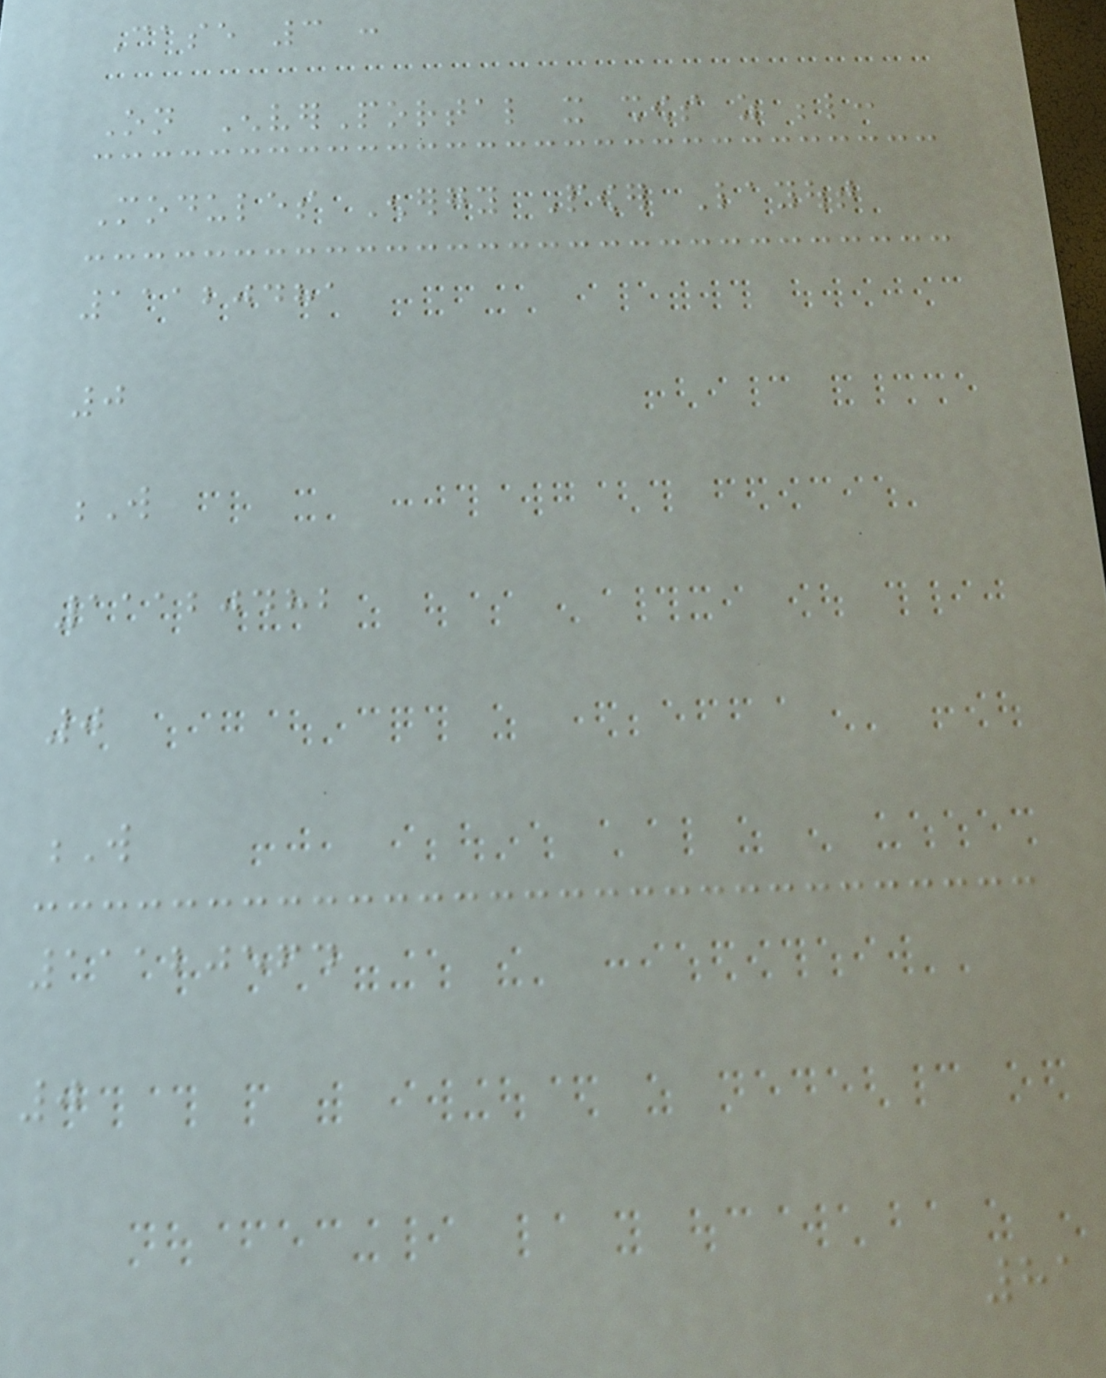Case 3 :
On EnverPortal it shows as below:
Modules Energy Power Layout
11120481
0
W
11120482
0
W
11120564
0
81
